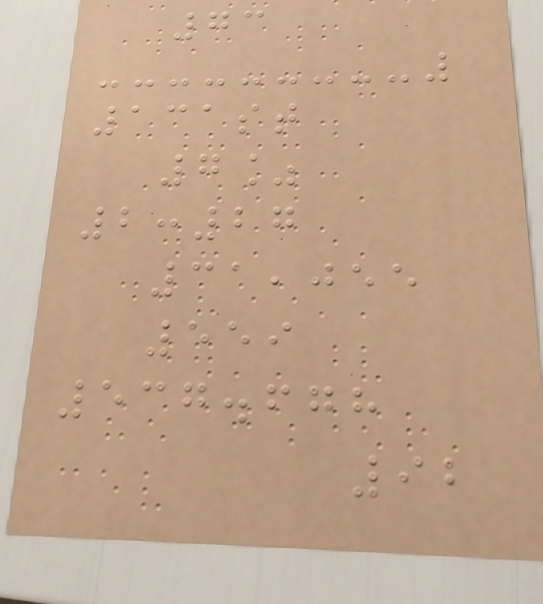73
131st
7%
2:27
31,055
559
537.678
92
